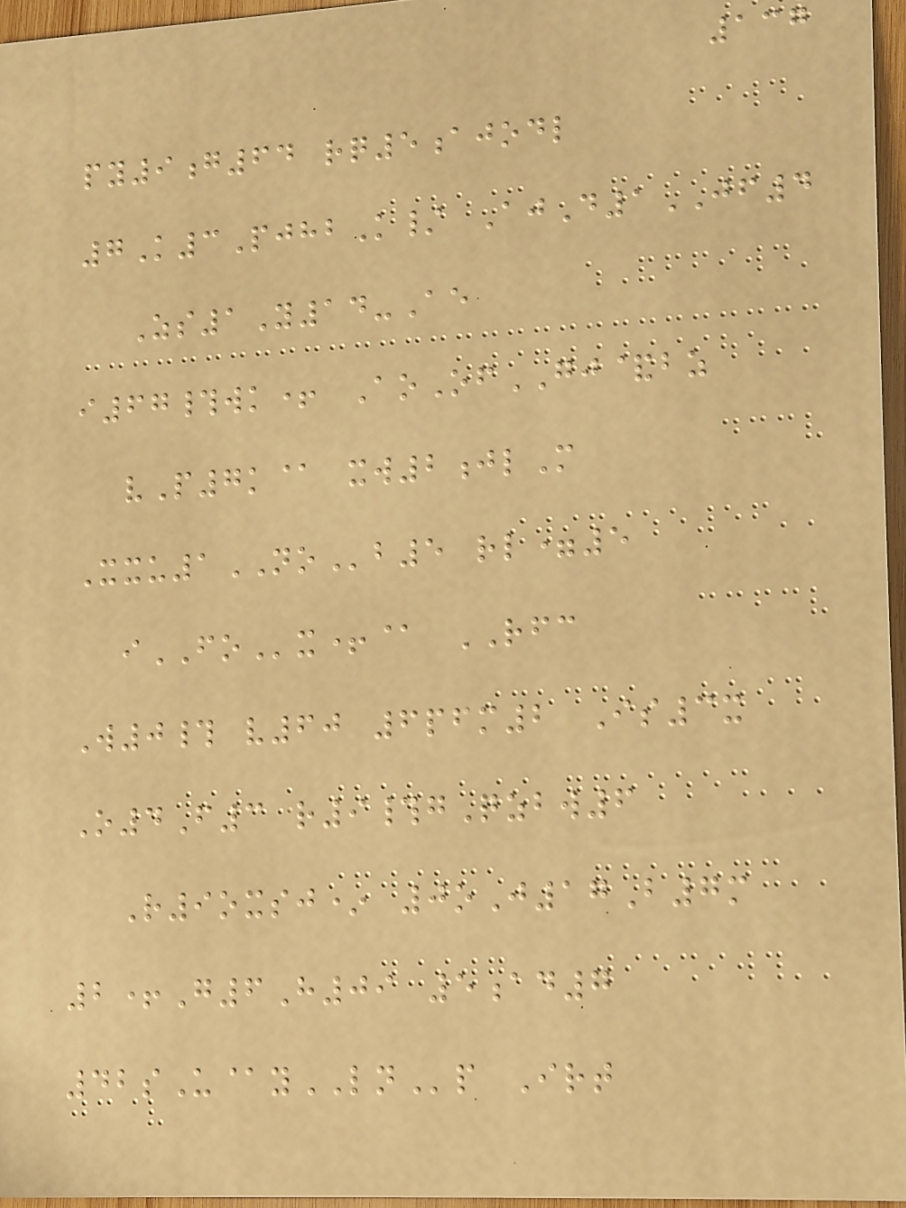137
py9g64 rq5ajodl
7K3PjhbK/ AjD1JF4
Zs1Y14-Ae
i67#wk+ AoOfGJ&bz
vP7k@ xw2jlM
Xxu1NOb5 rl=5
iFOx+@ RFC
W0# v60 6pfm2 Is3x
O4F3 r9#gQzbw6
R9oxsj* 0oJ17B7m
2+G6H09 5ad7
42sU@yLNp Irt
